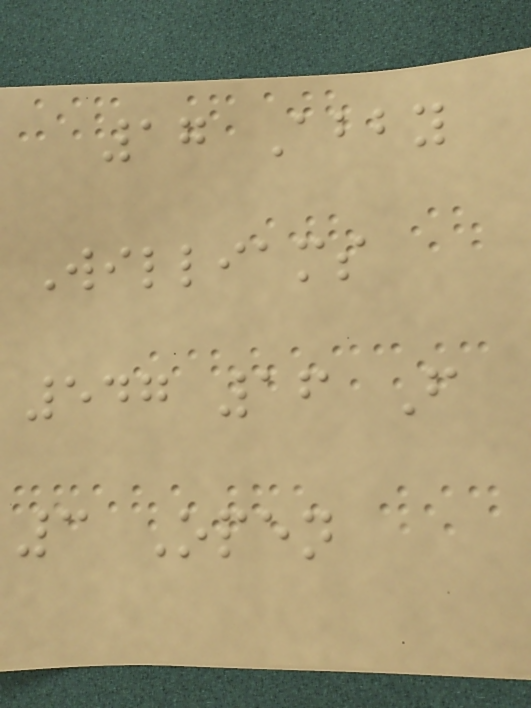17 Abby
Williams
547 16 F
3 Open
